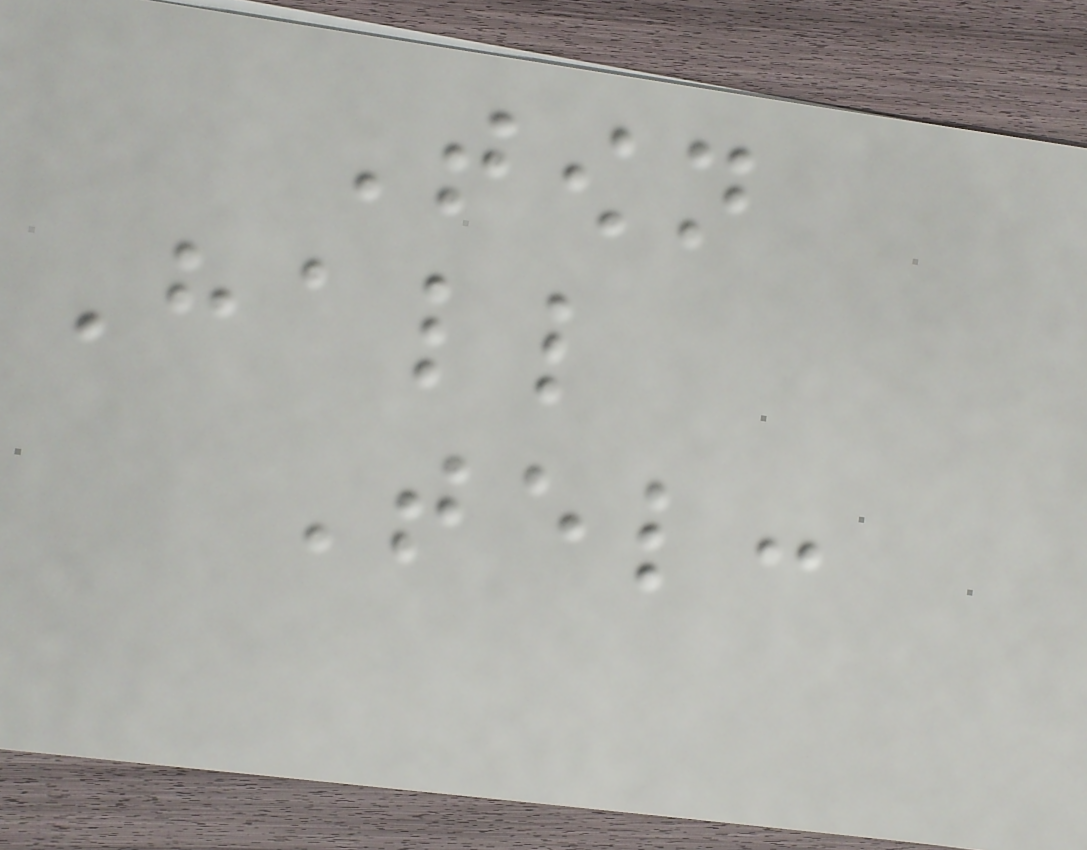Town
Hall
Tel:
